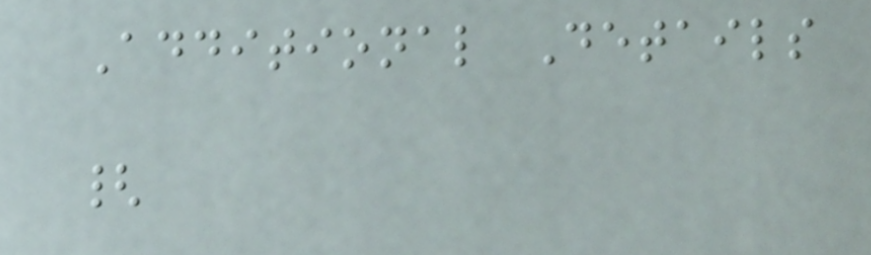Additional Details
{
